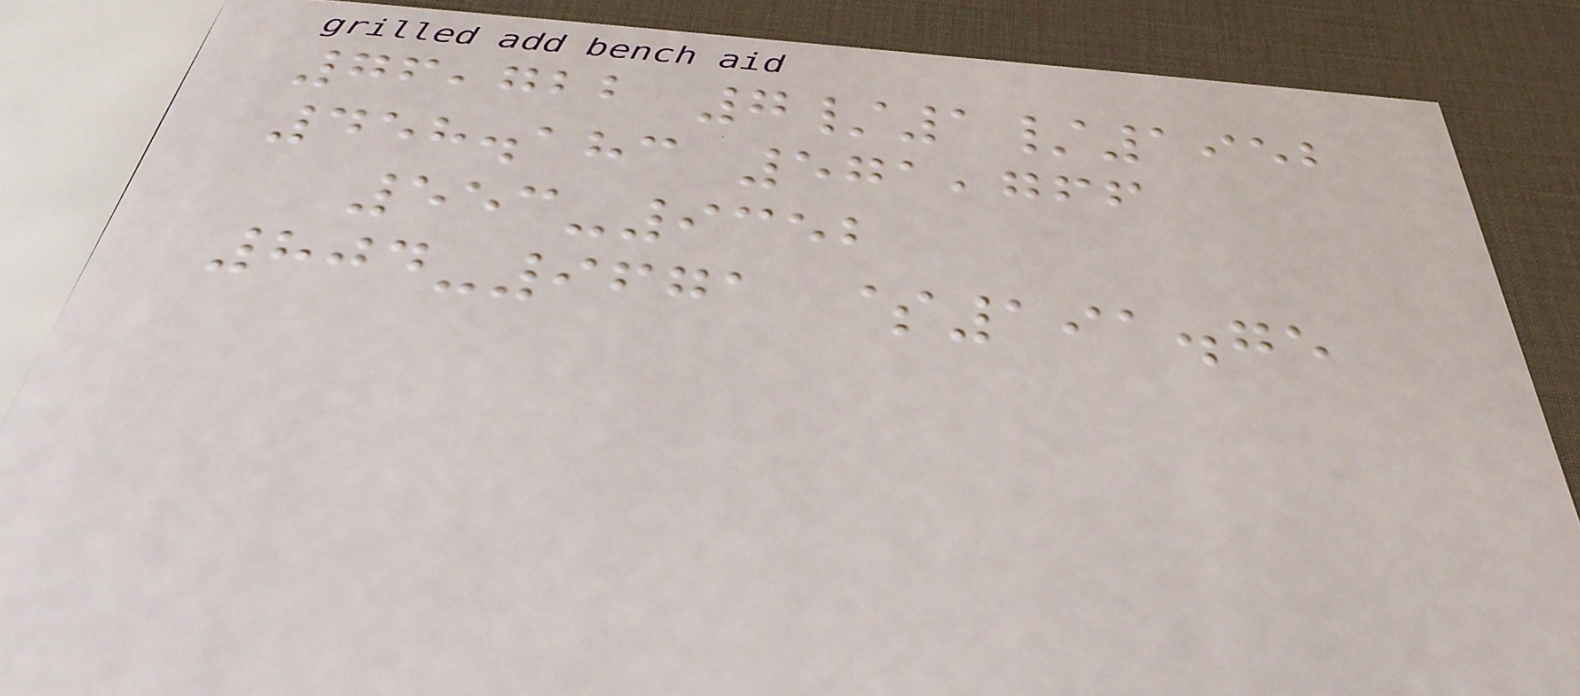76,722 7/1/1952
458.183 571,766
553-9352
804-9671 $191.75
